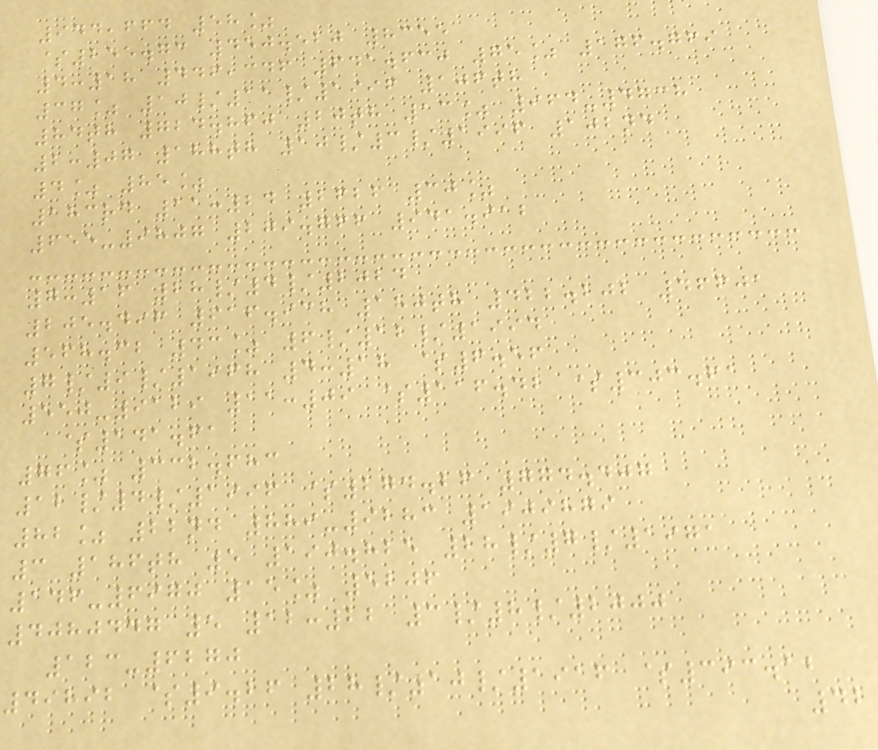944,664 58%
$245.73 450.520 8355
4:18 446,346 641.630 75% 176.769
37% 10/11/1996 106th
84th 724.860 20th 13% 964-4738
2:07 188th 10/3/1996 102nd
4% 85%
183rd 11:24 2626 30%
655-9807 279.766 941.912
7:16 28/4/2024
205.496 616.938 180th 422.202 46601
568.32 43% 6/12/1994
7/9/1968 4:18 $6.56
550-9129 11:09 $116.42 $303.61
$141.61
76% 332.683
12/4/1996 $274.26 774.407
82% 22nd 889-9283 1909879
3 186th 5 190.825 28/7/1971
146-6970 15% 5206
4080447 5 12:22 3/8/2000
123-6270
49892 $9.26 28/10/1916 $393.12
42
